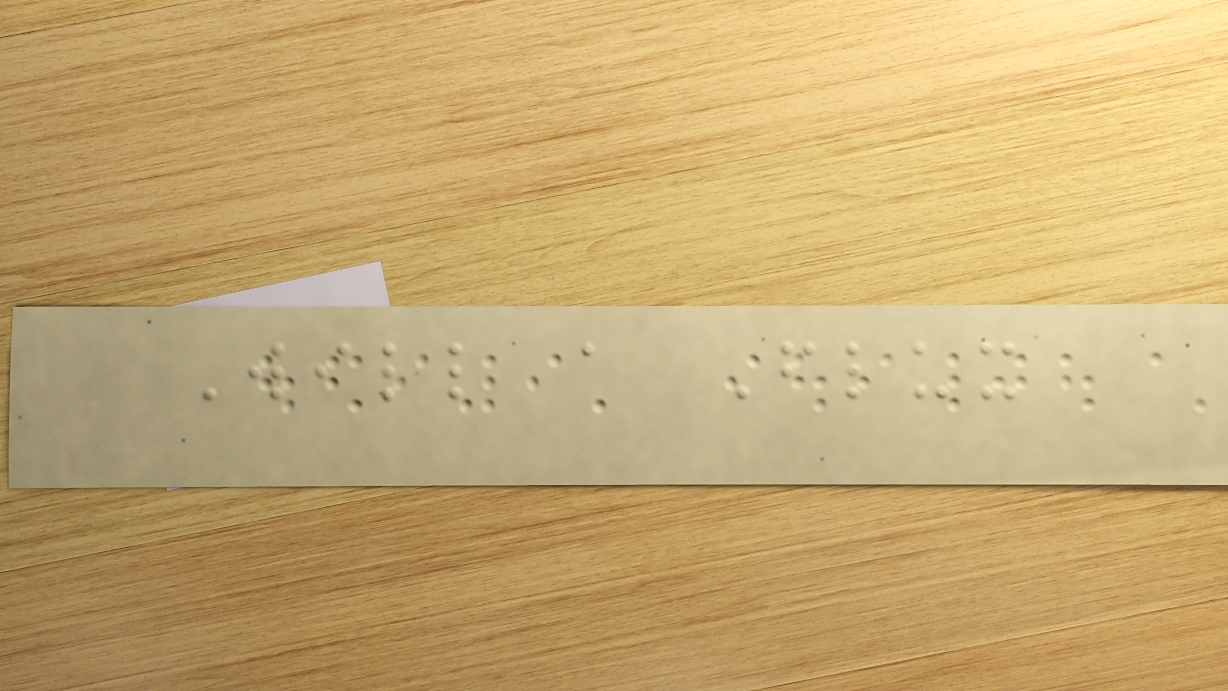Will a Flux
